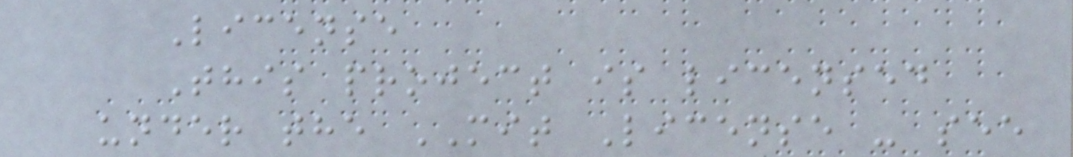License
This project is licensed
under the MIT License - see
